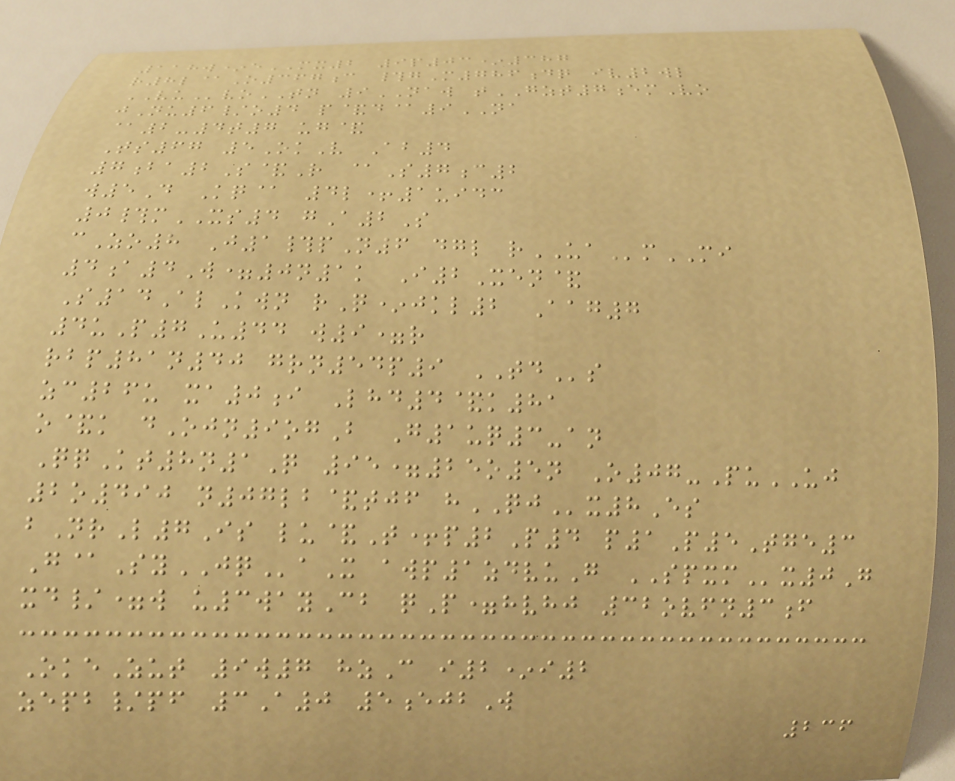118w*eMX2 9p03*387
r8l@O367c #gM786dq iv2wl
VUvoTN 9NAW tGZT7emVo
jNu6/o4 p&d@9NA
@2-4t7 ug&
Ts67 5OkV Ab4
7ba2S&R @S7c2
w5D Kq@ 4l+1uidc
0#mXS4 gA2S
cZo8 J1#pN6 dgl rUAmMI
4a4W=0n1k I2Xen&
S14AlKwn rQ*jkl2 Aag7
4uP7U44 w9=r
rbp81n40 grn54p9 TDs
zc26u xa0i Lhd4&k81
o&k dOjn9ogB G1uq3-an
QqKt8n1Q 95=25o5n O07-PuUJ
2o490 n07lb&tjf hQJx8Es
bNrL7Is lu&T+p2P4 p1P5Tge3
G@SyJQaX awp1zdvuG SPXMx0G
xd/=w u3wayCb qP=hvhj 32ovfn3f
OkeZut 9w7 hzC i2*i2
zepb/pf 3A0 5ejbW
236
